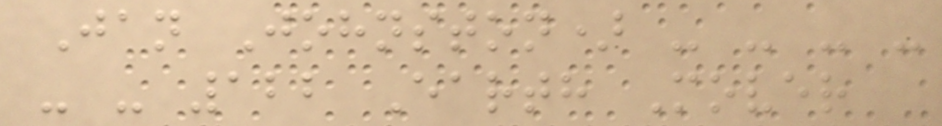Jan Johnston) - - - -
- - 122 Earth Mover
